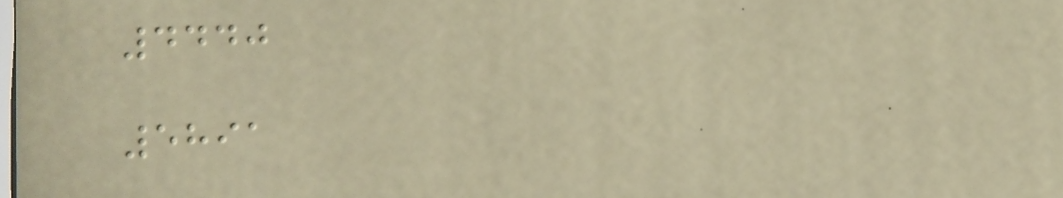4440
5891
